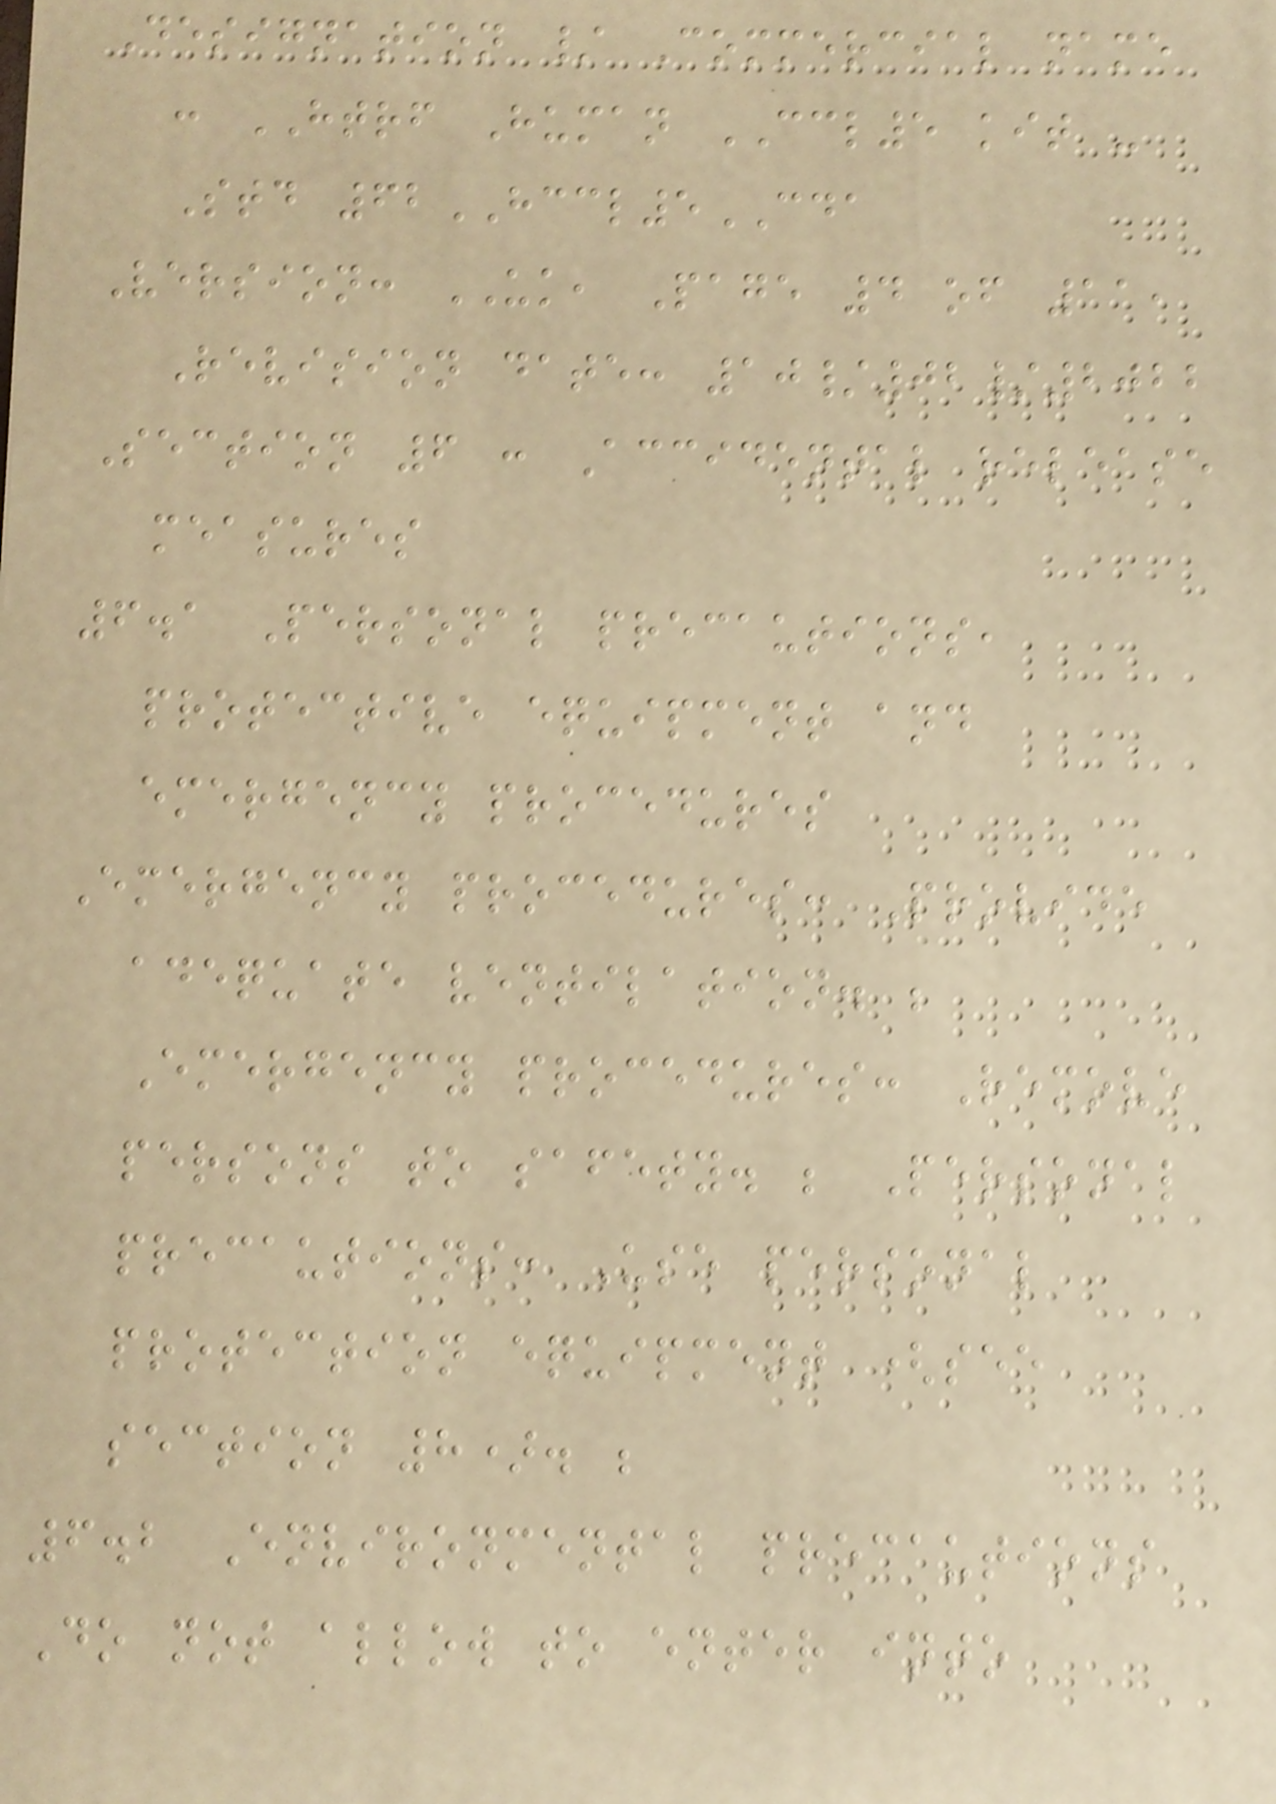Designation / Commercial name
: HTRF Human CCL5 kit -
Std 62HCCL5CDA
Version: UK, Page 4 of 11,
Revision date: 10/02/2022
Section 6 : Accidental release
measures
6.1 Personal precautions,
protective equipment and
emergency procedures
Emergency procedures: Provide
adequate ventilation. ;
Emergency procedures: Remove
persons to safety. ; Personal
precautions: Use personal
protection equipment (see
section 8). ;
6.2 Environmental precautions
Do not allow to enter into
